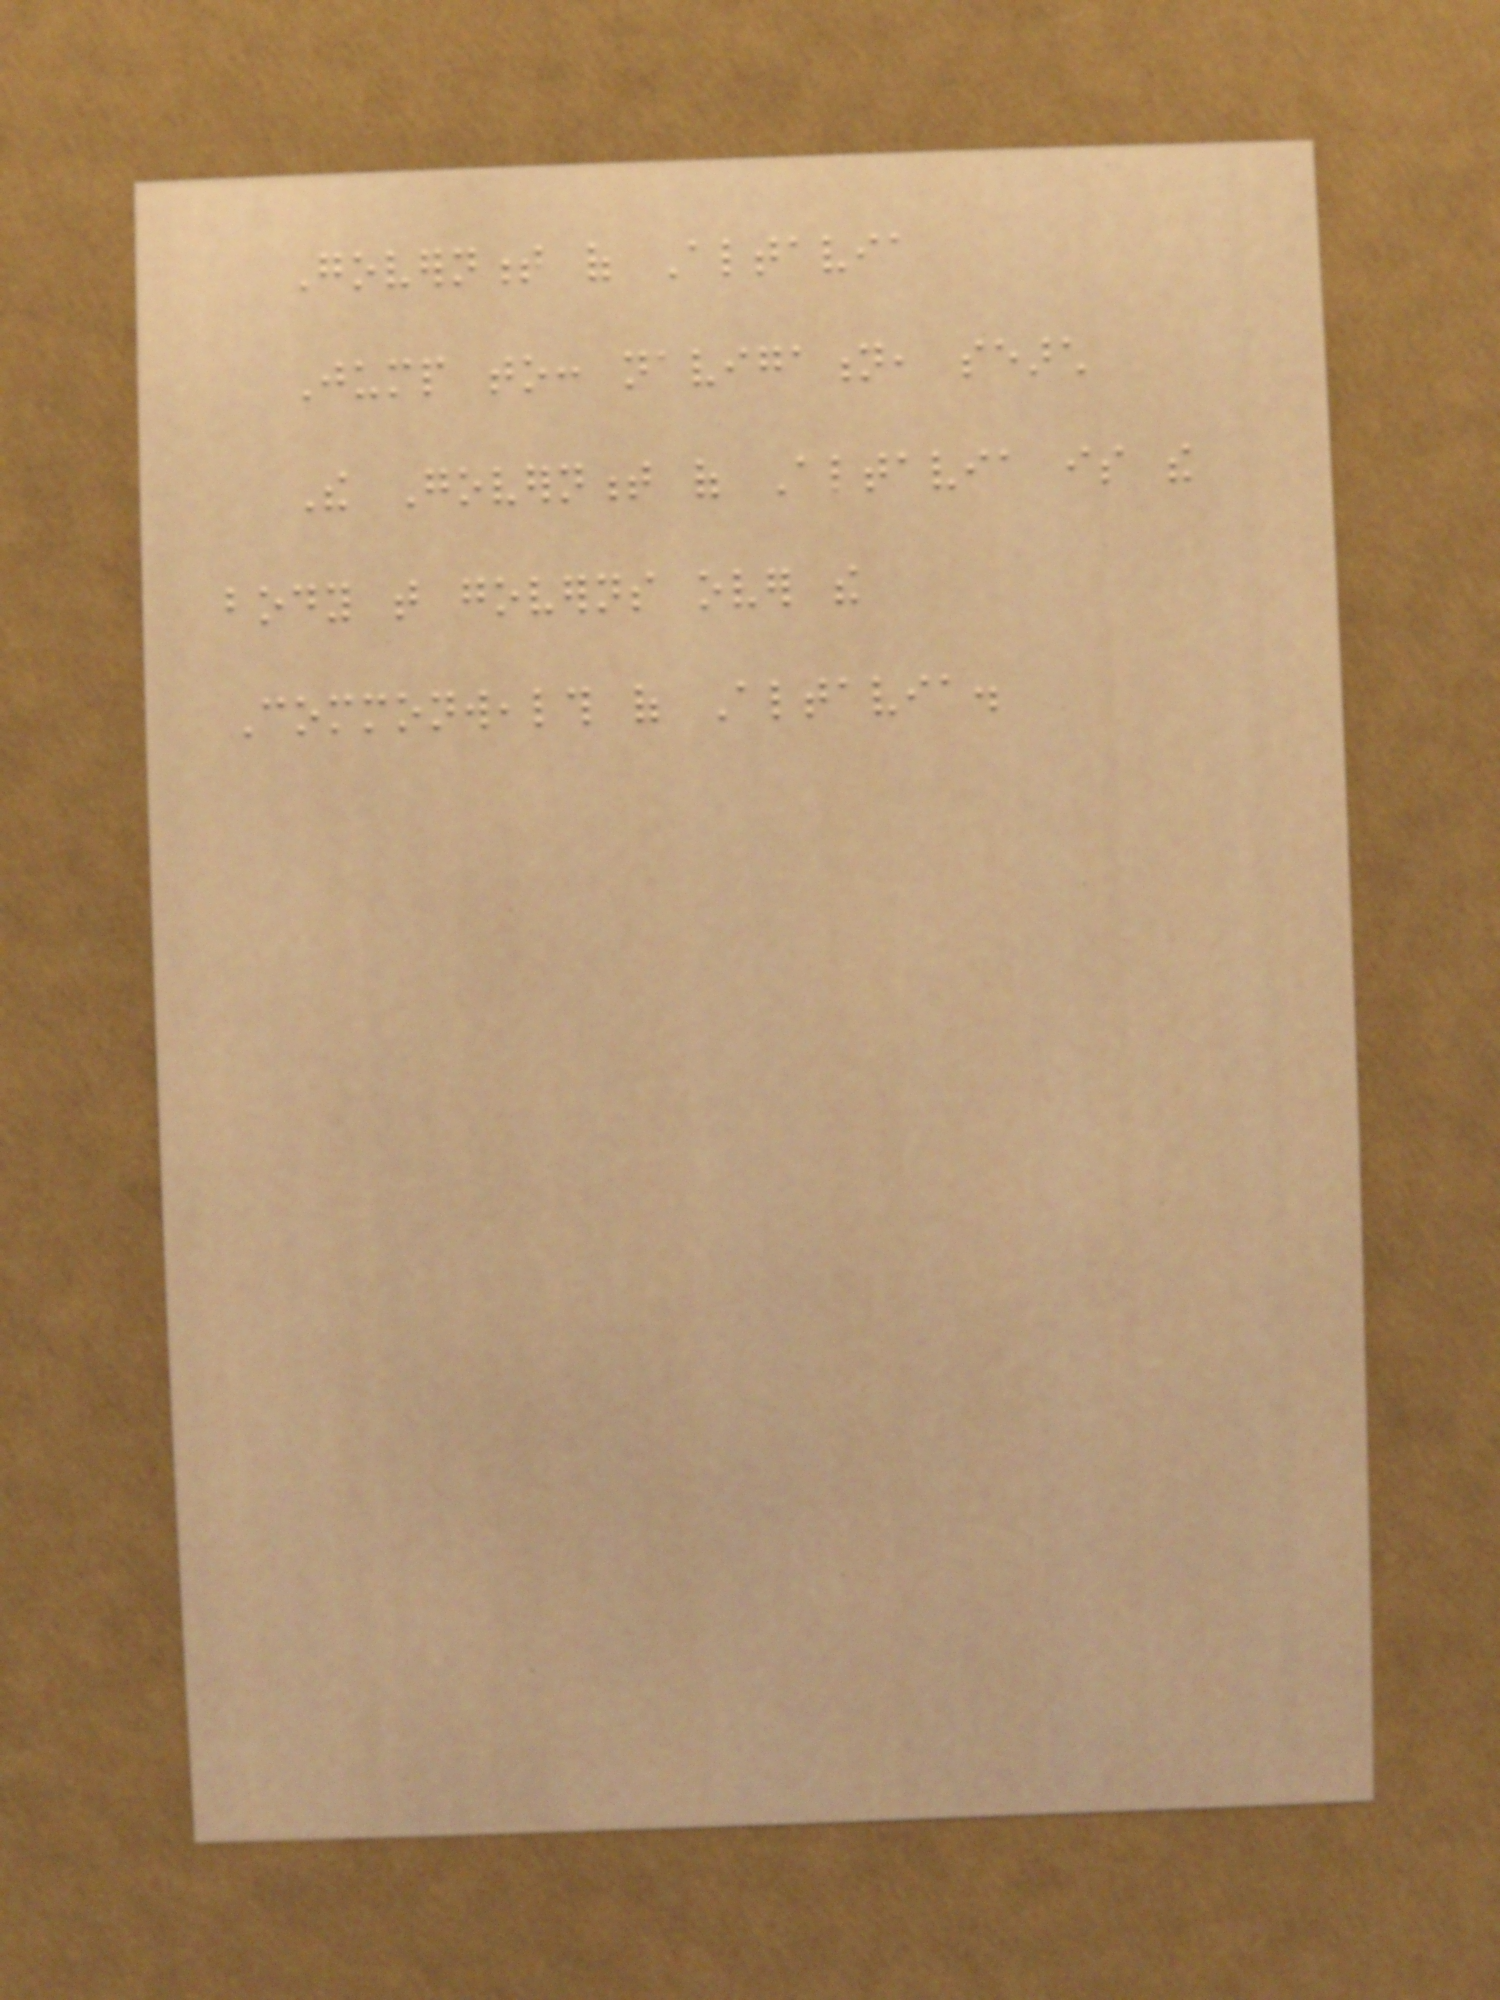Government of Altavia
Jump to: navigation, search
The Government of Altavia is the
body that governs over the
Commonwealth of Altavia.
